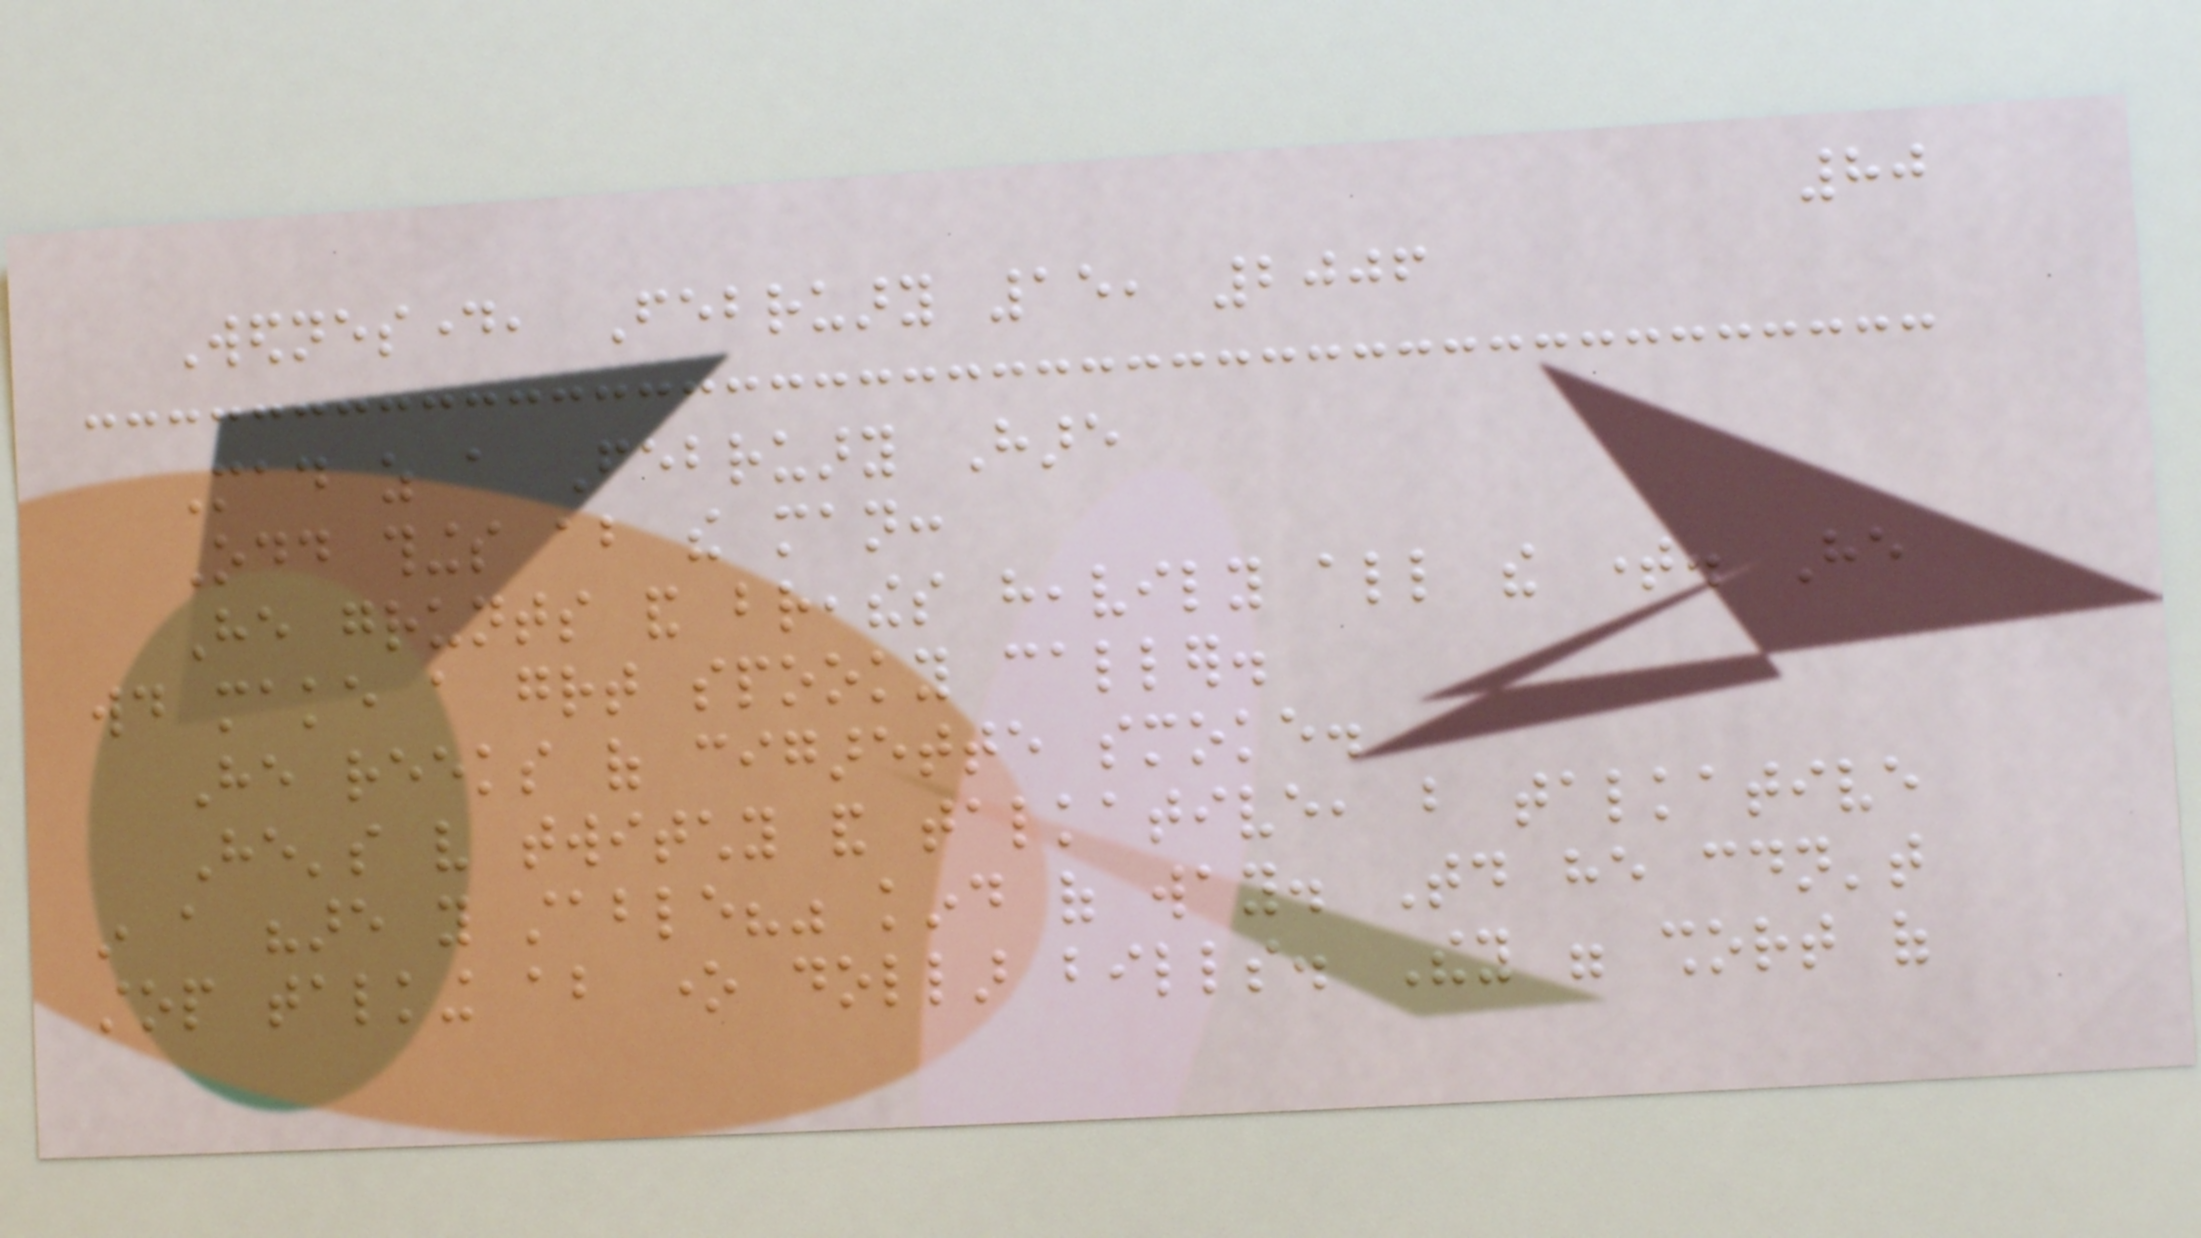80
Wednesday, February 15, 2006
Mad as a February Hare
Odd things about the man:
He grunts and breathes heavily all the time. He
would make a great spooky caller.
He reeks of cigarette smoke.
He's very twitchy and talkative, but talkative
in a "are you stable?" kind of way. Today he couldn't
stop talking about one dollar bills. They were short of
